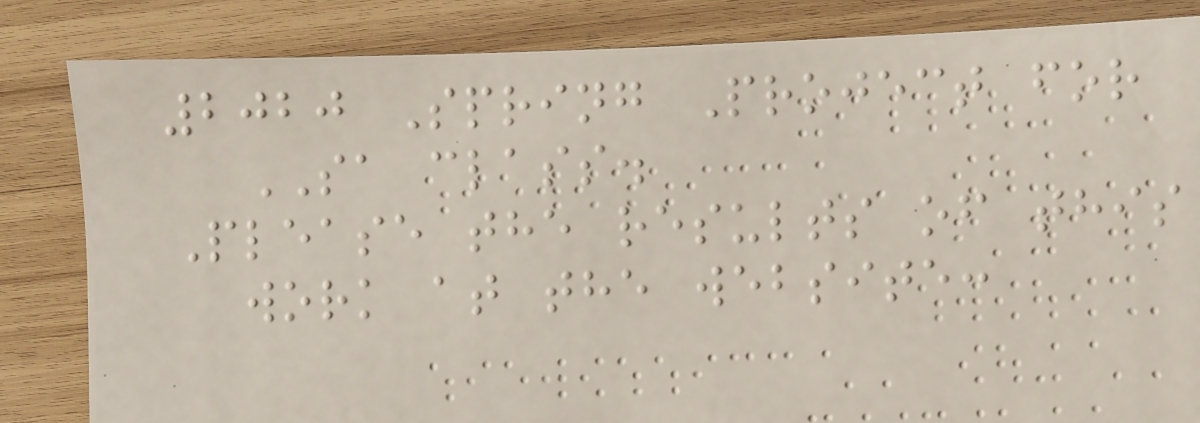2020 Spring Project for
SA class.
Please the results of this
work at the website:
